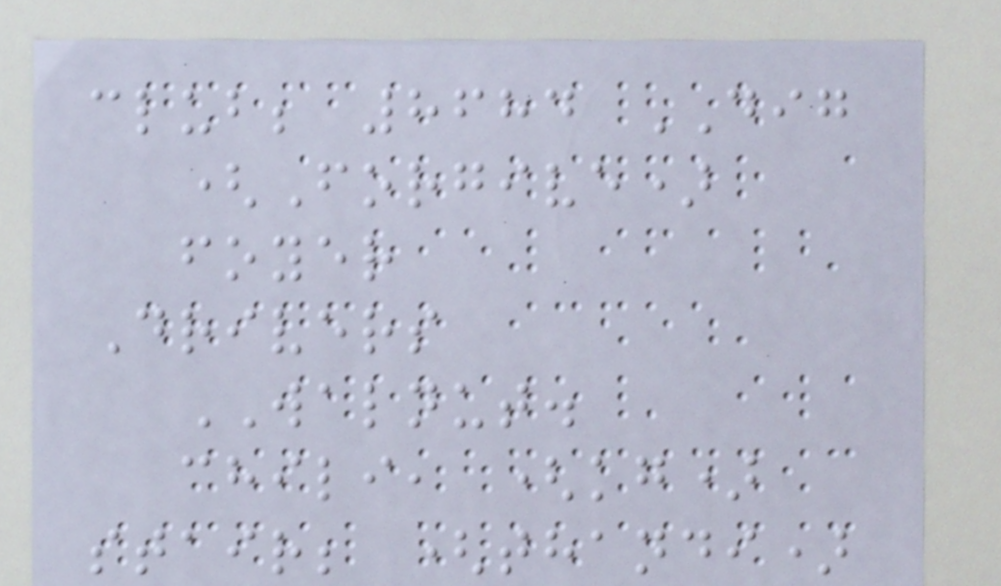club; 8684 DIG
(Forgive)
foyer
Drivers
WALNUT.
chili, (kg)
stair; (thandi)
